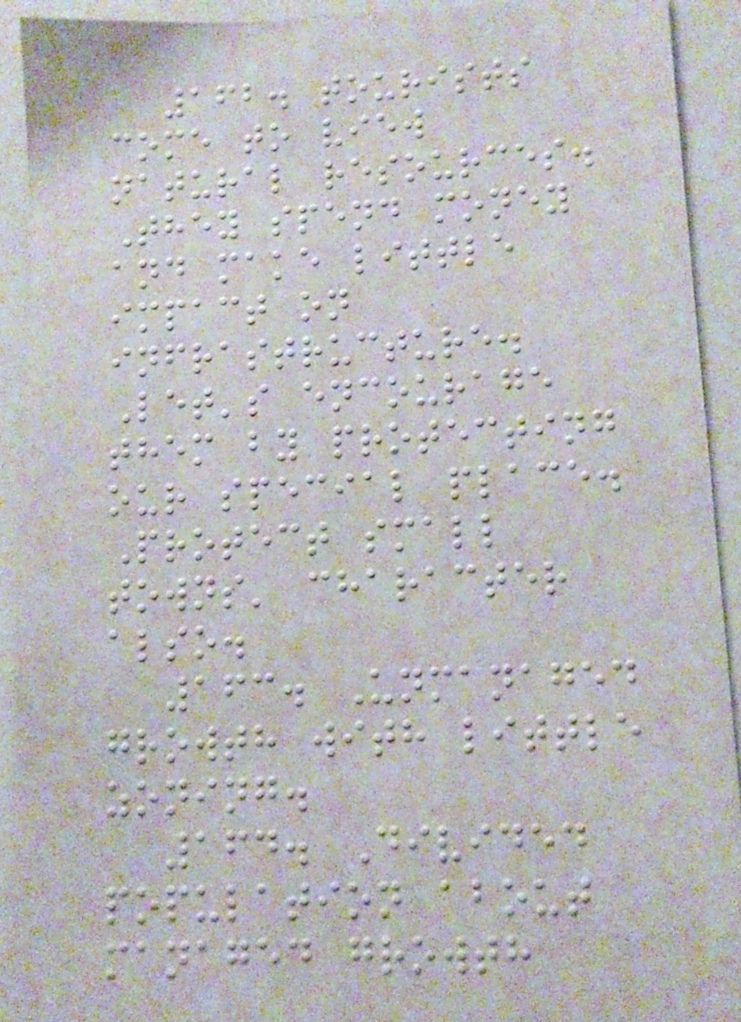162. tourists
come to view
natural resources.
They spend money
and make little
impact on
infrastructure.
Let's encourage
them by protecting
our special place.
Protect small
towns' character
also.
163. Unmanaged
growth with little
zoning.
164. Divided
population about
managed growth
